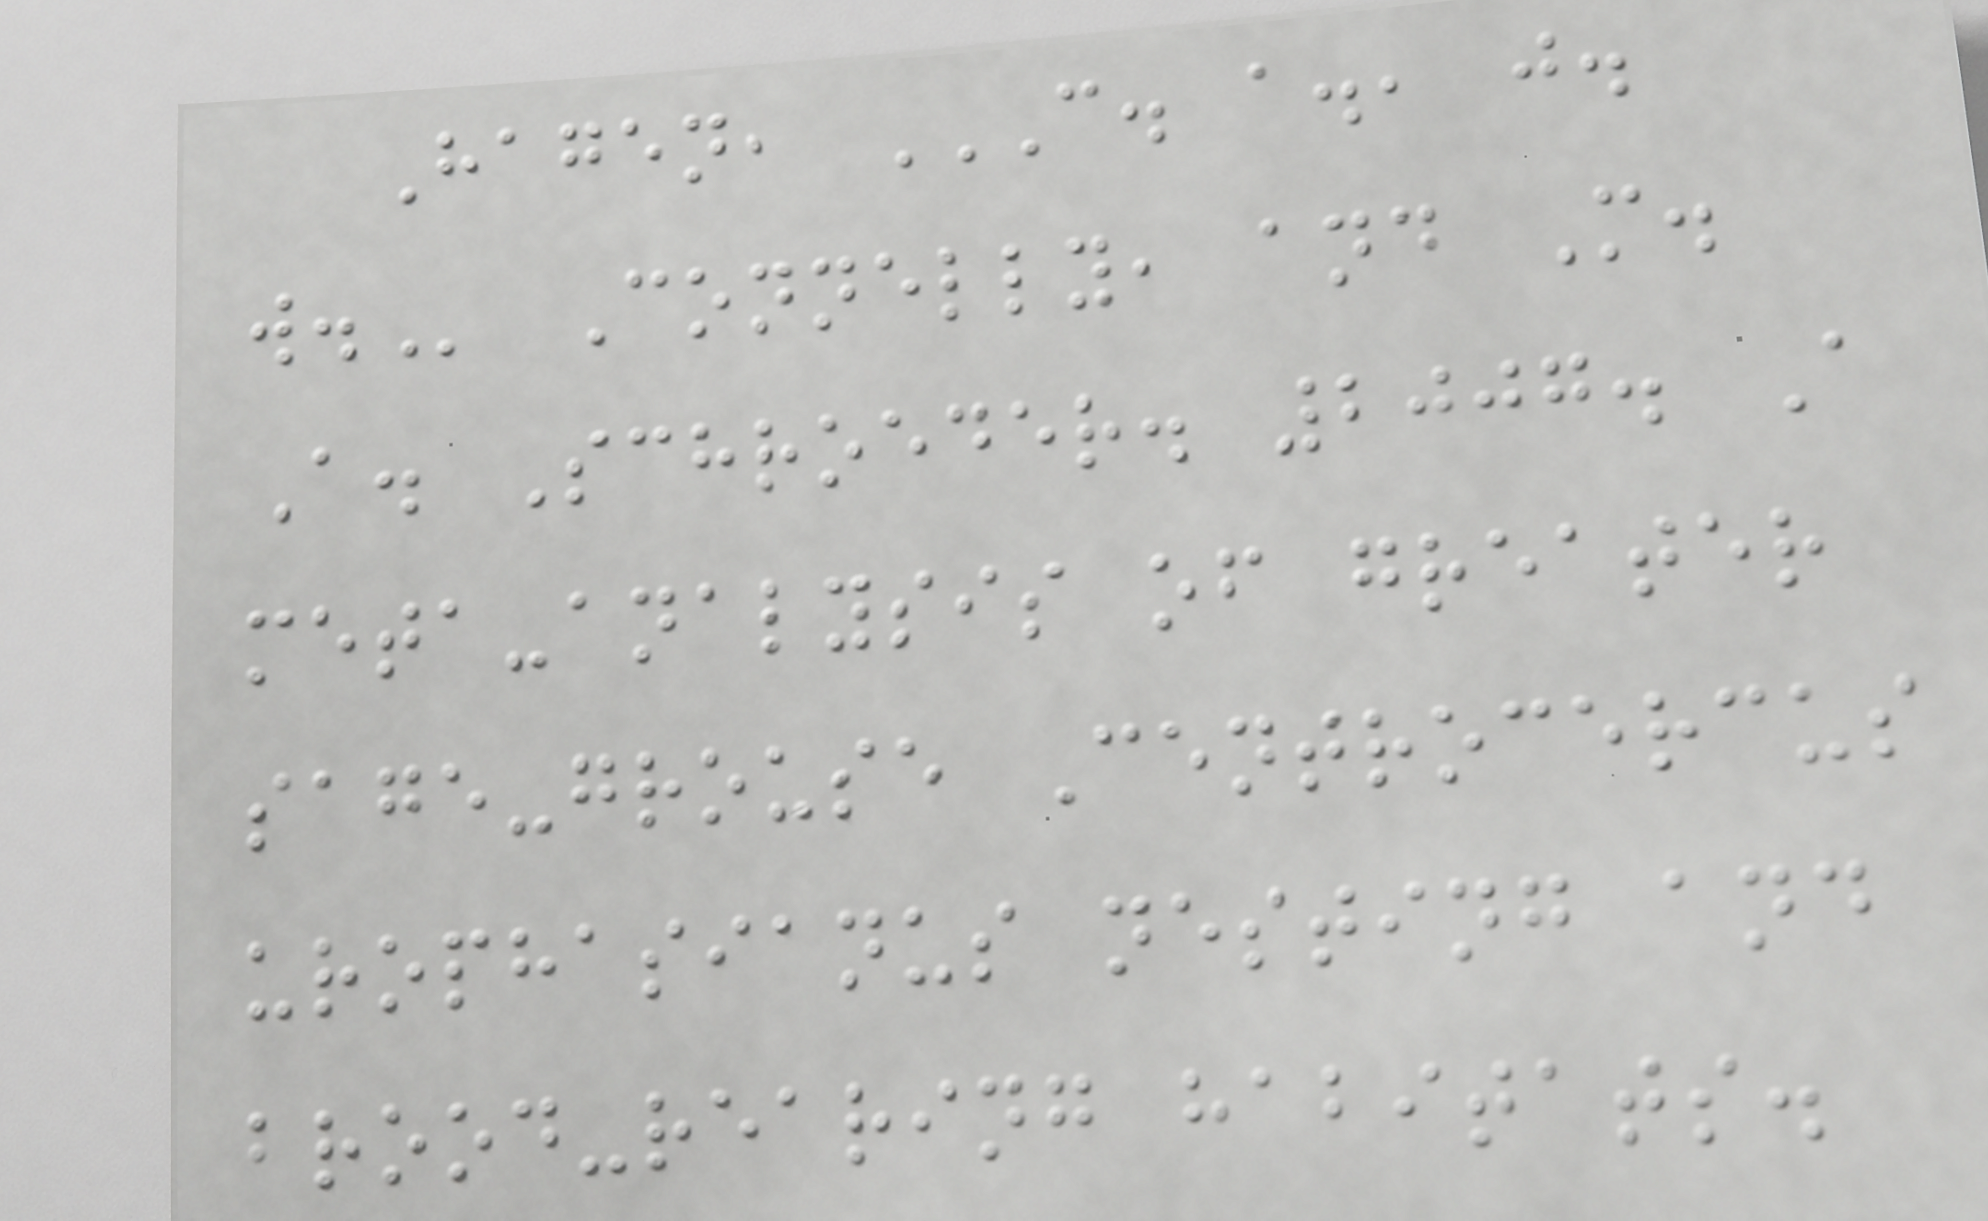Hagen, C. A., J.
W. Connelly, and M.
A. Schroeder. 2007. A
meta-analysis of greater
sage-grouse Centrocercus
urophasianus nesting and
brood-rearing habitats.
